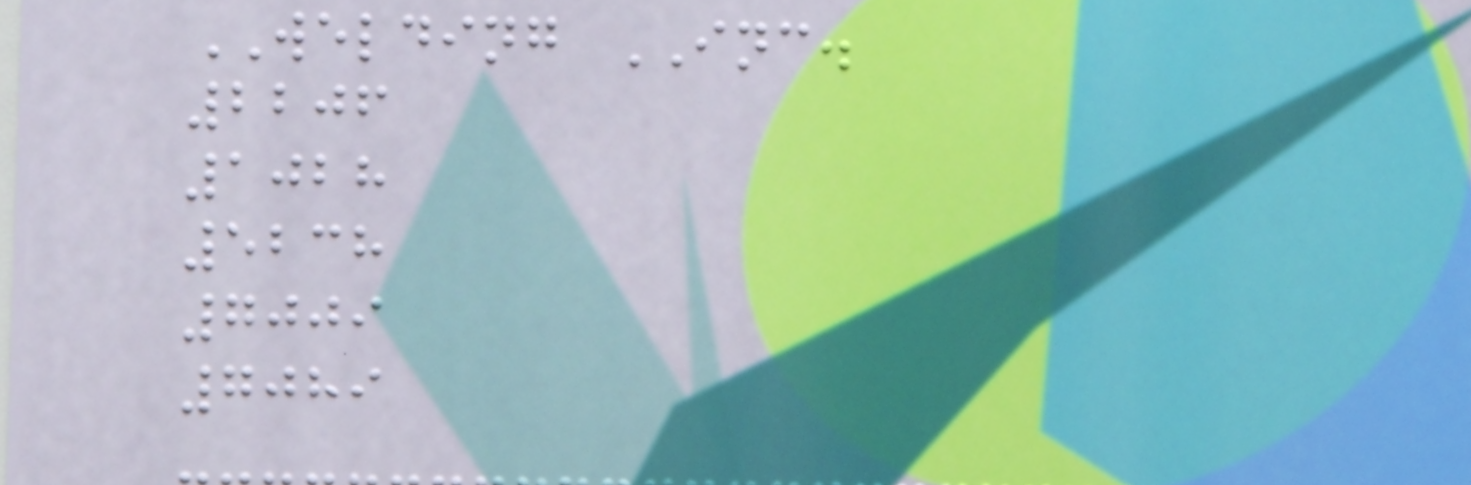WELDING INC.
2206
1028
5238
7009
7089
